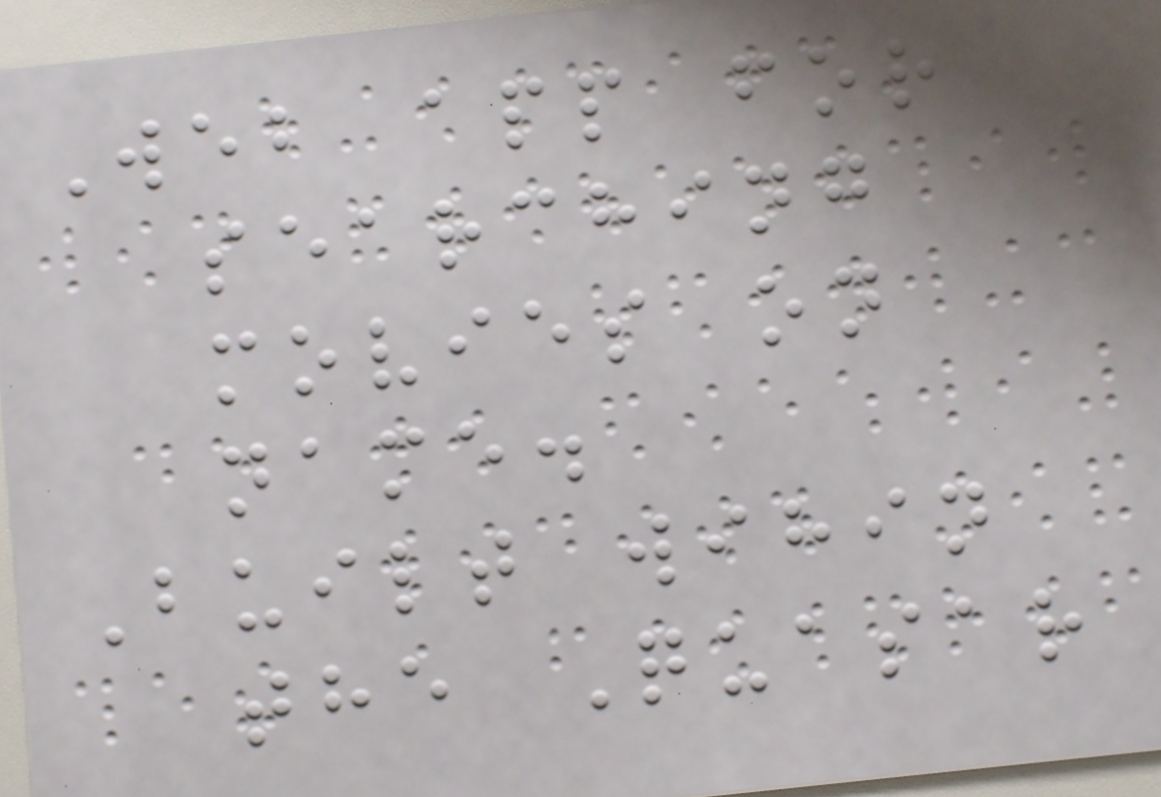Web app for
searching
movies on
name.
Built wihin
the Quasar
